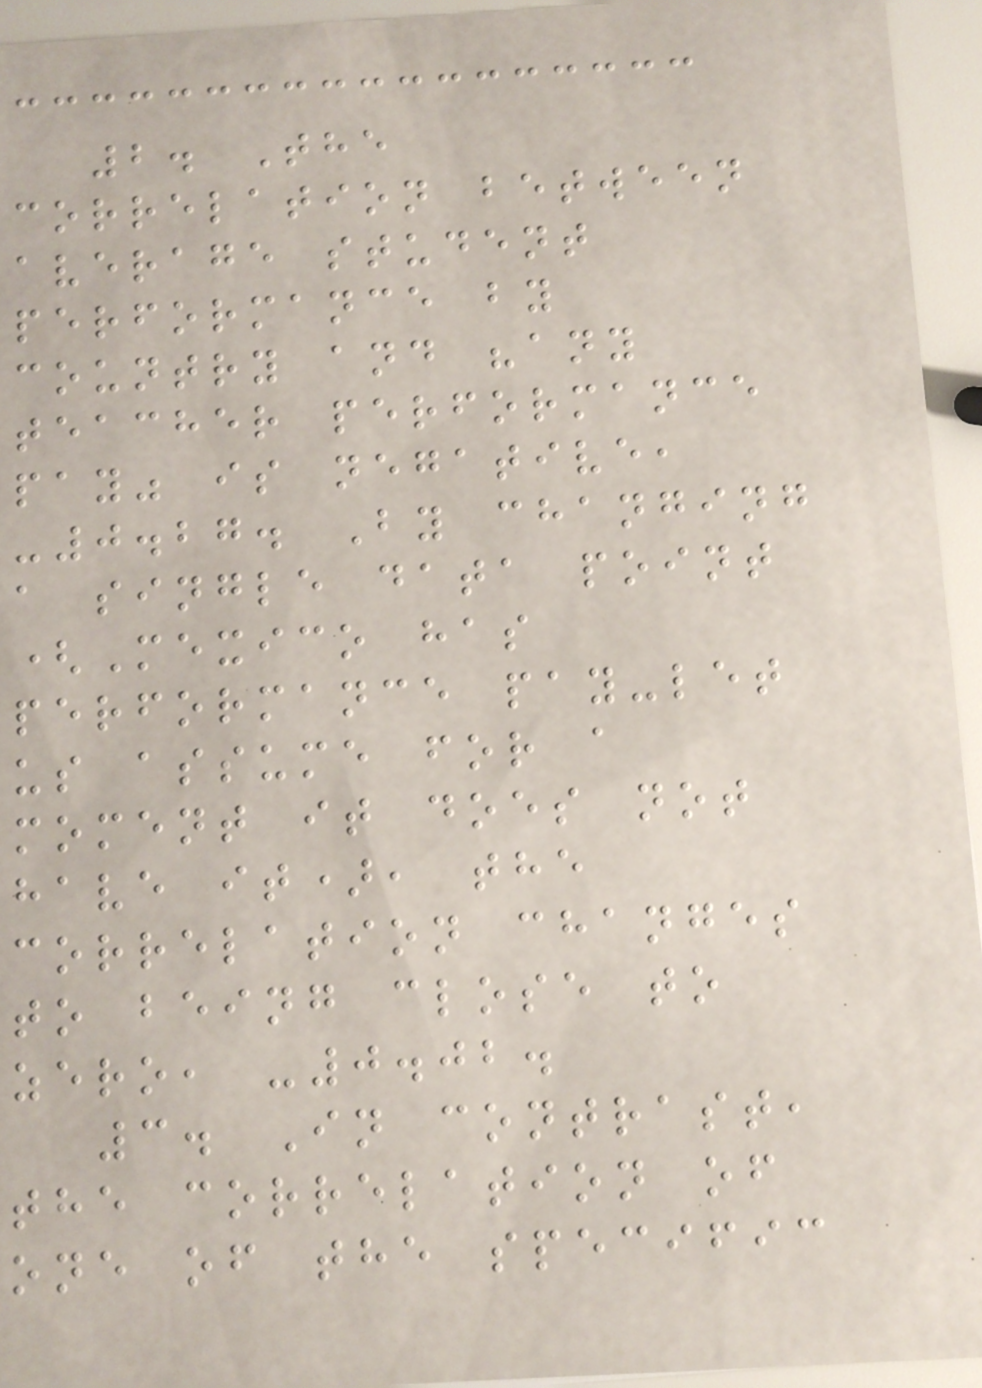2. The
correlation between
average student
performance by
country and "any
teacher performance
pay" is negative,
-0.27. By changing
a single data point
(Mexico has
performance pay-let
us assume for a
moment it does not
have it), the
correlation changes
to being close to
zero, -0.02.
3. In contrast,
the correlation of
one of the specific
